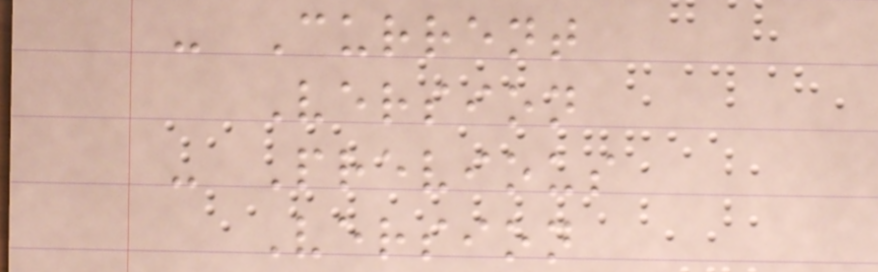- Current
Version
- Previous
Version
